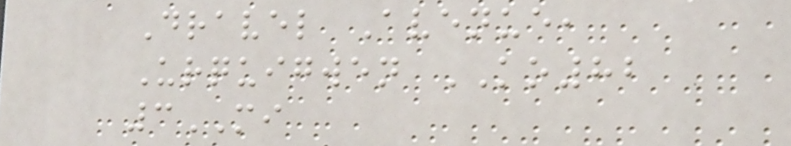Dravel Avenue,
Urquigwen KO82
3MI
